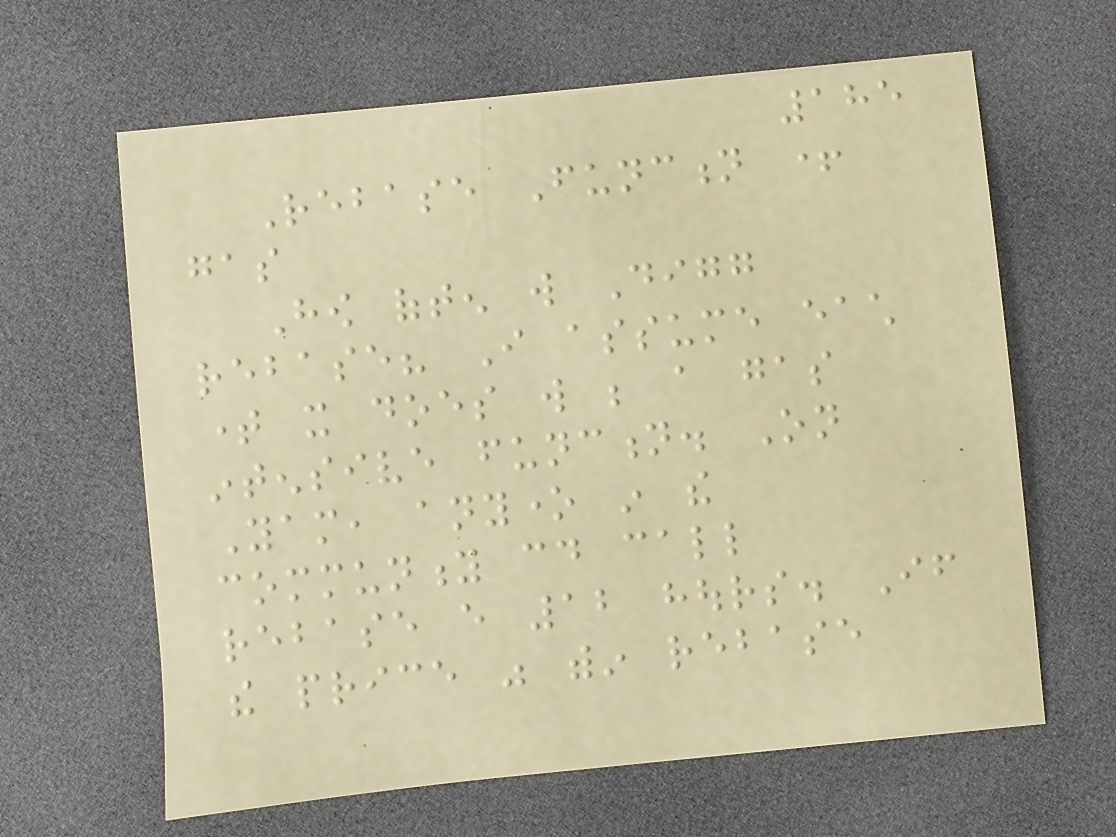185
Rebase Function +
gas
How often will Digg
rebase? I assume each
time it does will be a gas
intensive function. On
Yam, anyone in the
community could call
rebase every 12 hours. If
the price was within rebase
